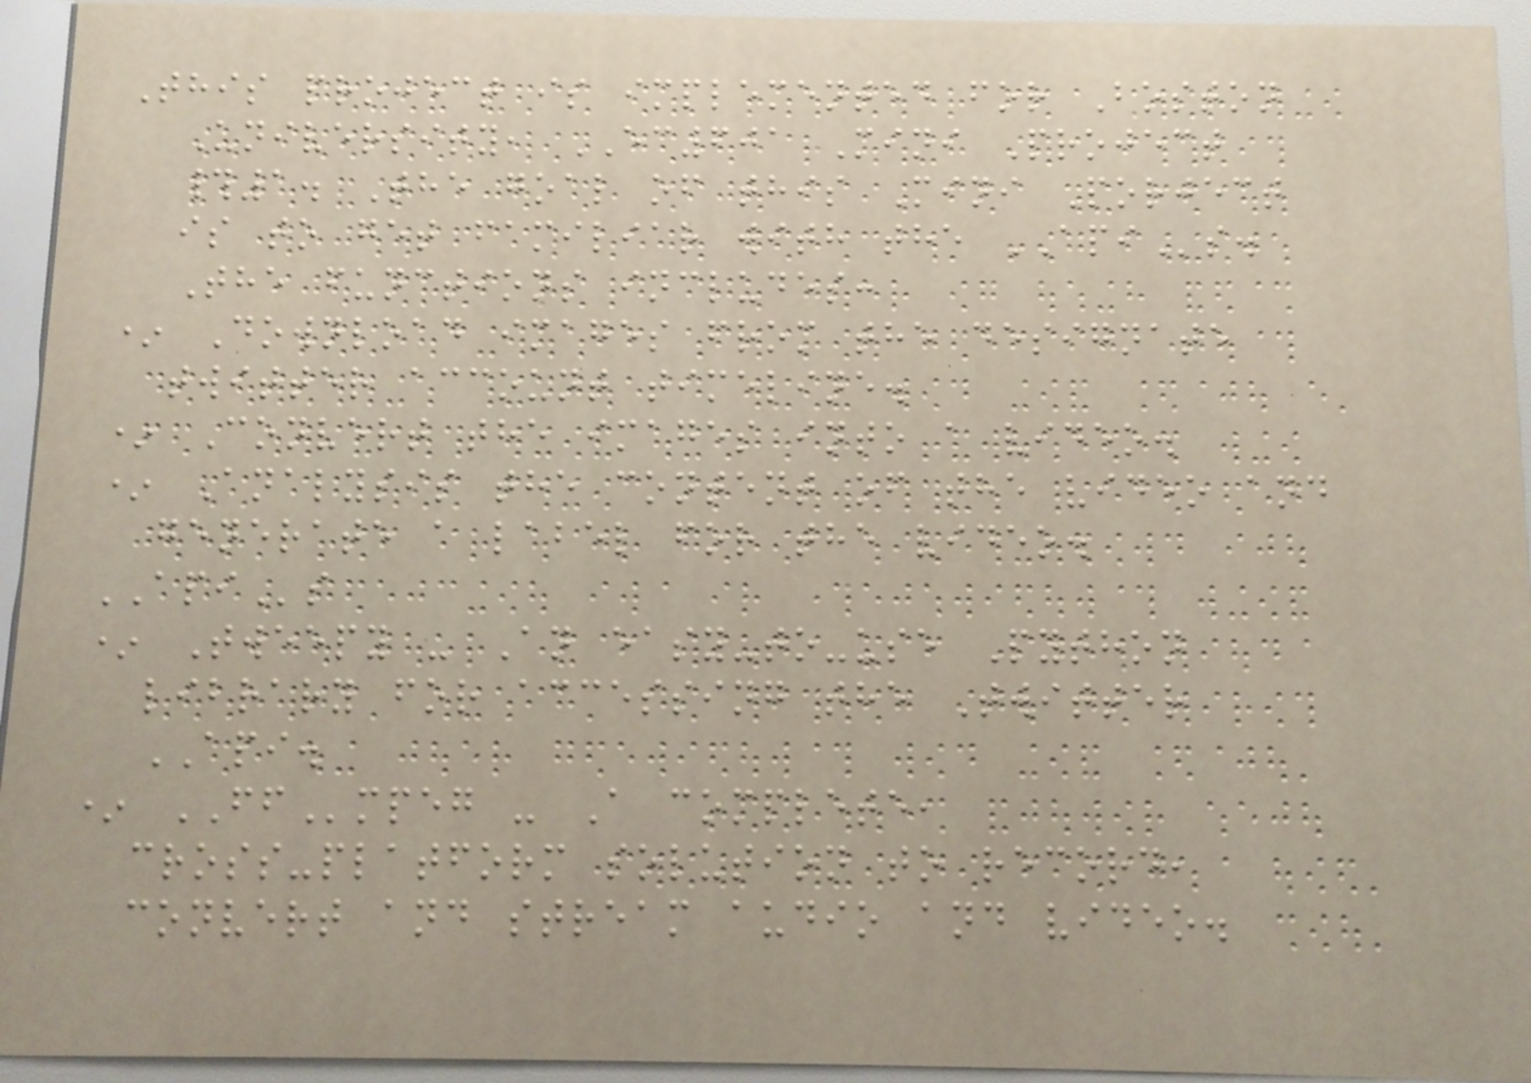This project is implemented for Boston
University, EC601 Mini Project
#1. The goal of this Mini Porject
is to get familiar with the APIs.
The functions includes:
* Download images from the designate
twitter account timeline.
* Convert the images into a video.
* Analysis the content of the video and
generate a label for the video.
APIs
* Tweepy - An easy-to-use Python
library for accessing the Twitter
API.
* FFmpeg - A complete,
cross-platform solution to record,
convert and stream audio and video.
